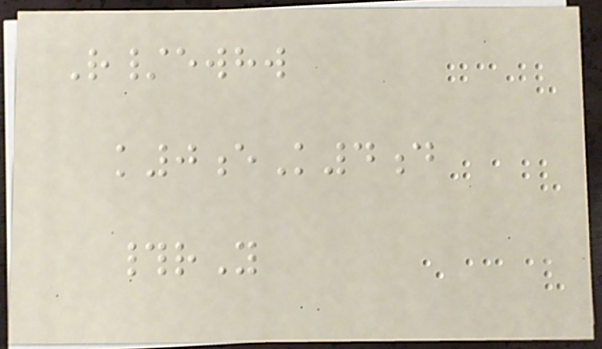R/ewhw
k0eK4d
#rY
